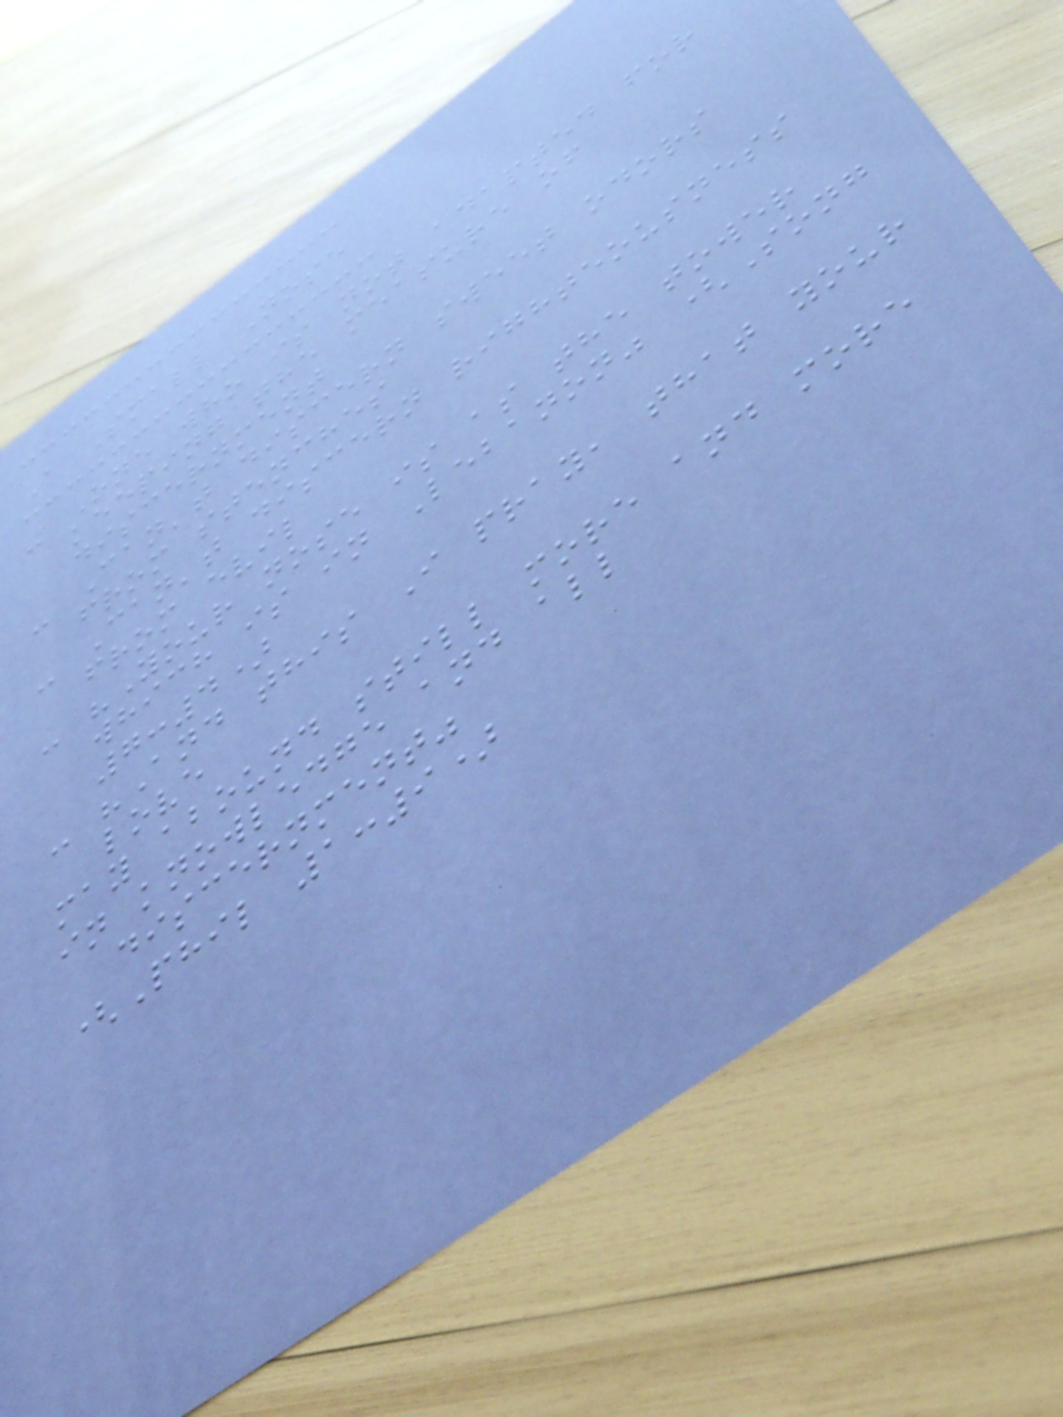A Small Nose
- One who is not adapted for
keeping the measure of
discernment
- Can't discern sweet odors
from stenches
- Can't discern righteousness
from evil
- "Your nose is as the tower
which is in Lebanon" (Song
7:4)
- "And this I pray, that your
love
may abound still more and more
in knowledge and all
discernment"
(Phil 1:9)
